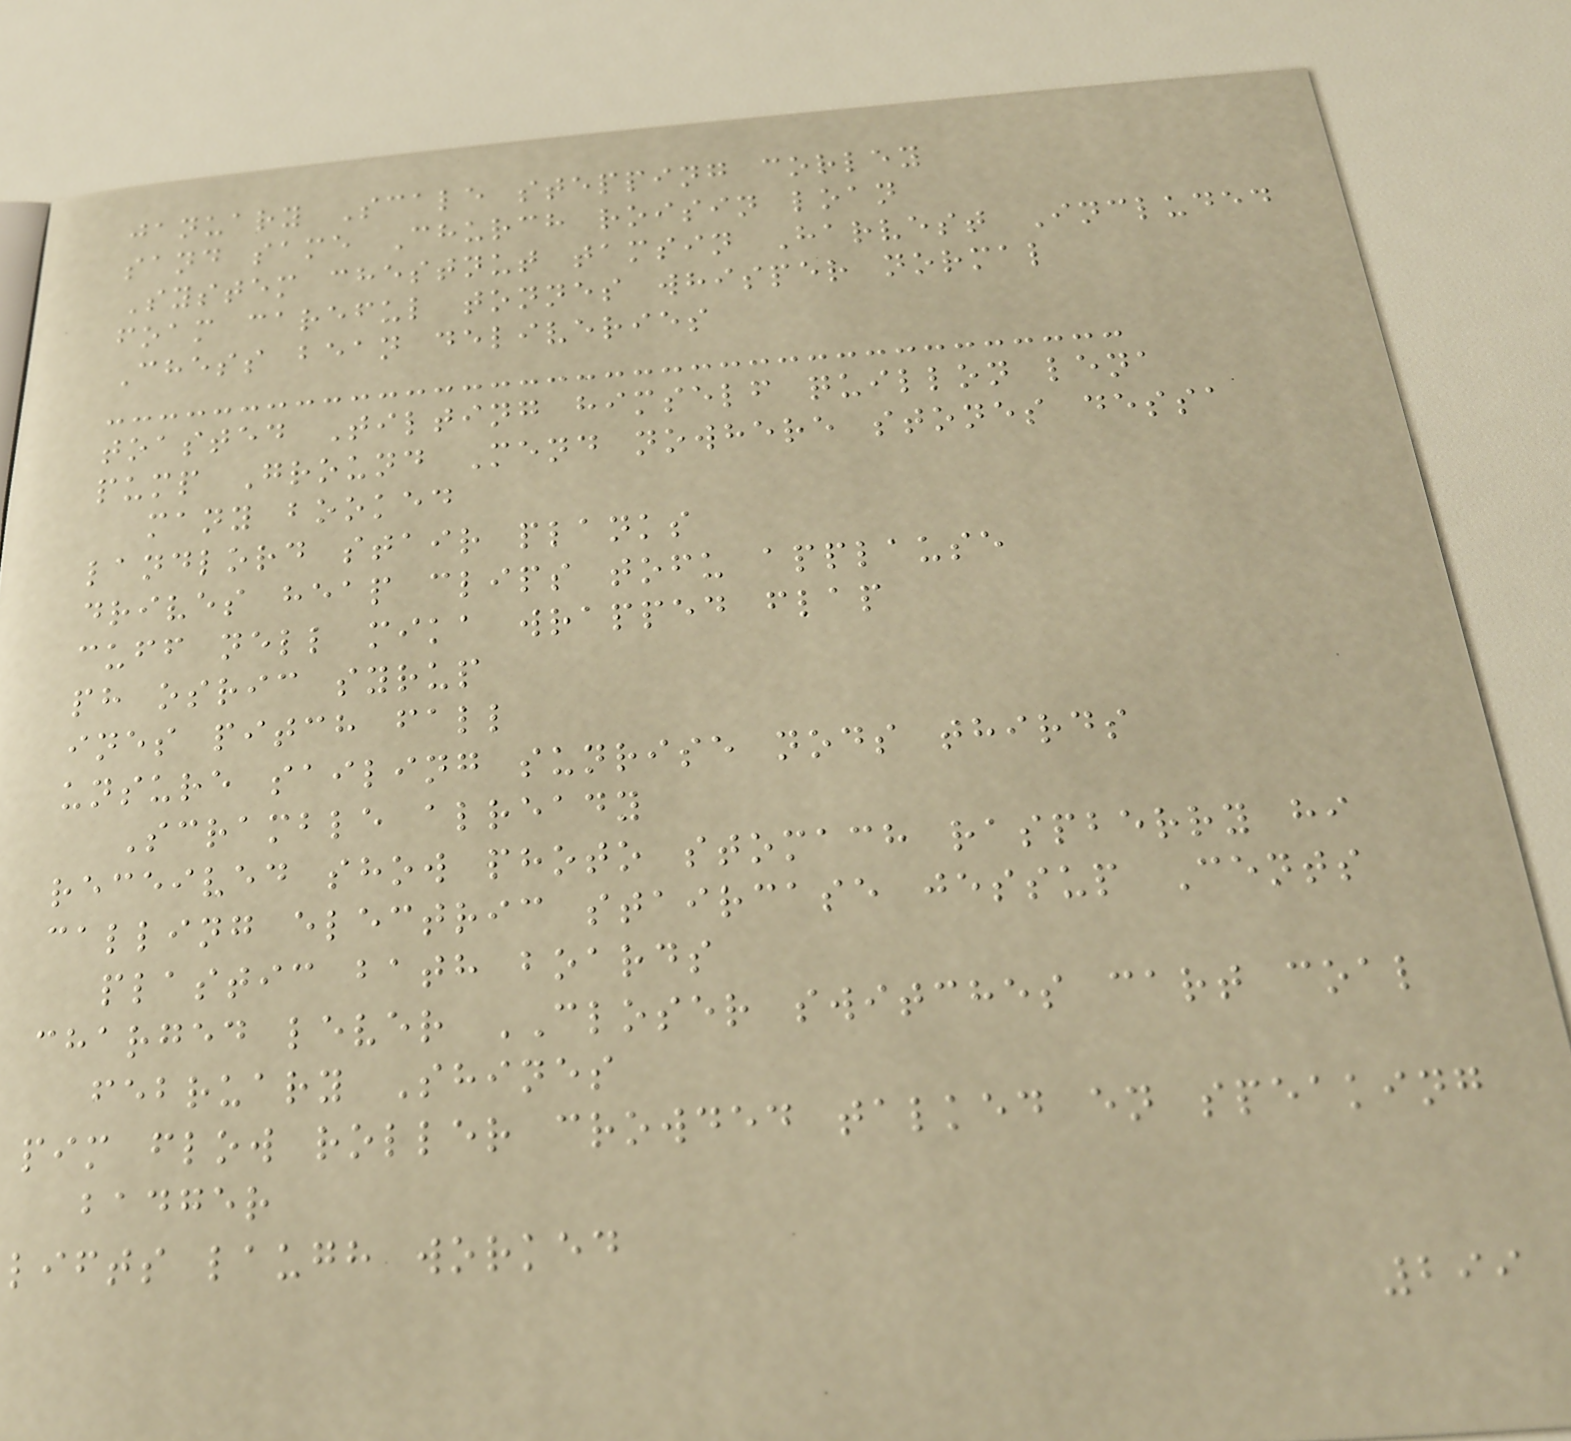january Scale stepping corley
sand same Church roisin loan
System chestnut tamsin Harvest Included
foam careful tonnes whisper normal
Chess bean deliveries
toasted Tilting himself quillon lena
pump Ground Mend nowhere stones dessa
many booked
landlord stair planks
drives heap clips tofu applause
cuff nell mika wrapped flap
ph osric syrup
ines pitch fall
unsure sailing sunrise nods thirds
Scramble already
received show photo stomach raspberry hi
calling electric staircase jessup Cents
plastic bath boards
charged lever CLOSER switches cart coal
february Shines
pim flow roller crowded talked en speaking
badger
lifts laugh worked
299
